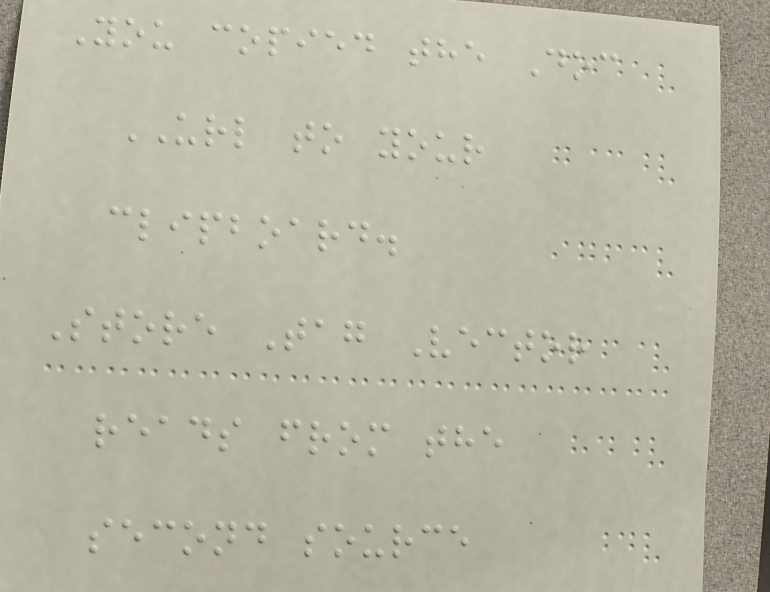You copied the Doc
URL to your
clipboard.
Store Tag Vector
reads from the
second source
